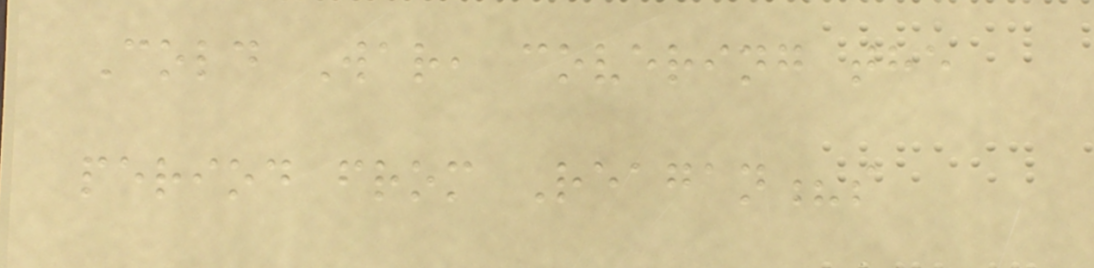Cold War, covering the
period from Reagan?s
